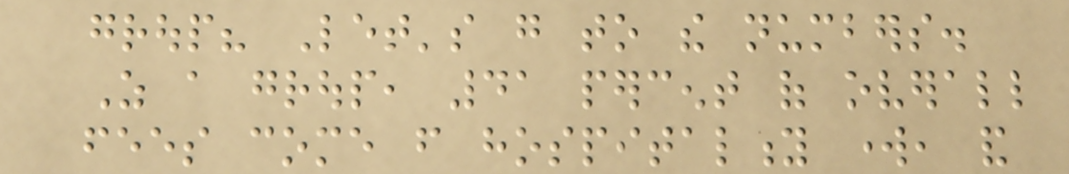group? Let's go to the numbers.
As a group, 41 percent of overall
fees come from hospitality work, and
